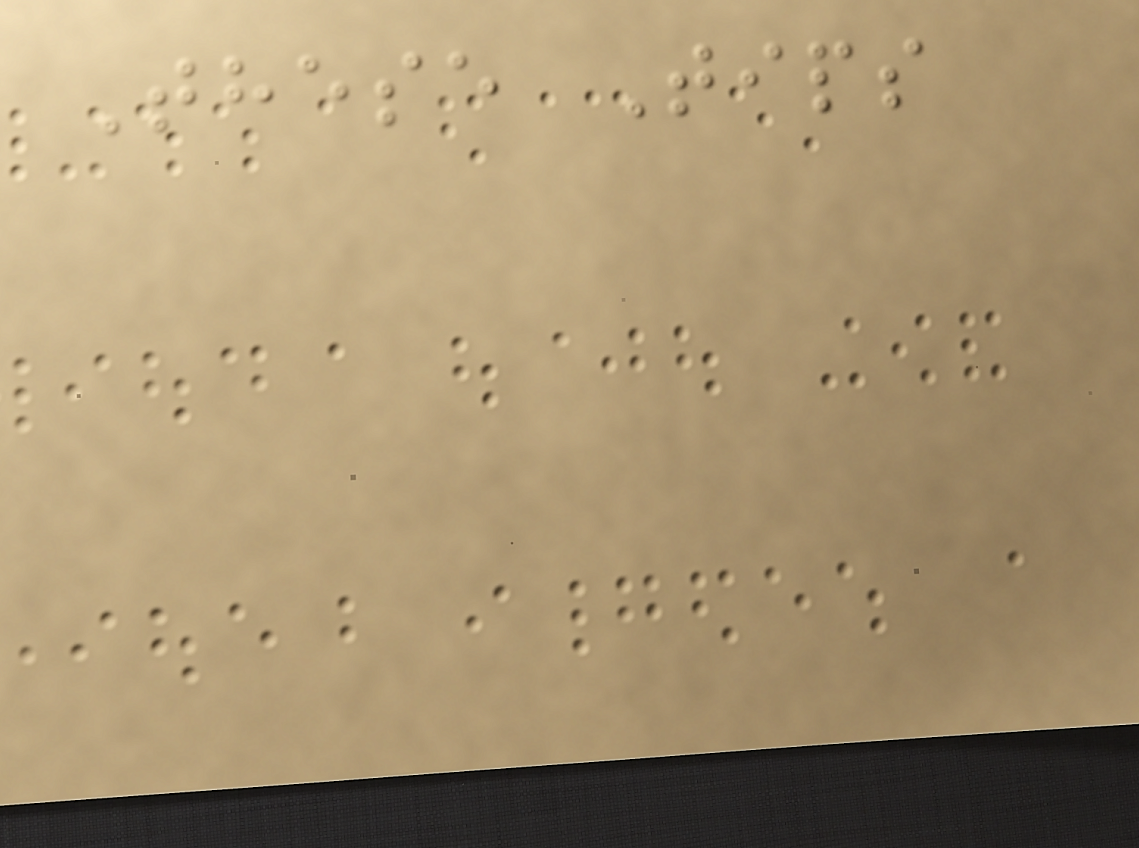These Tips
